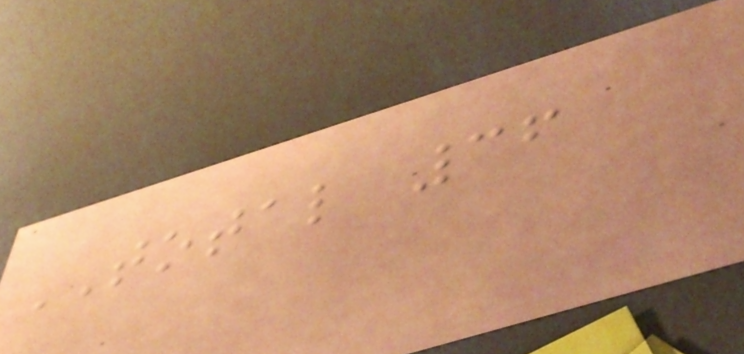TOTAL 36
